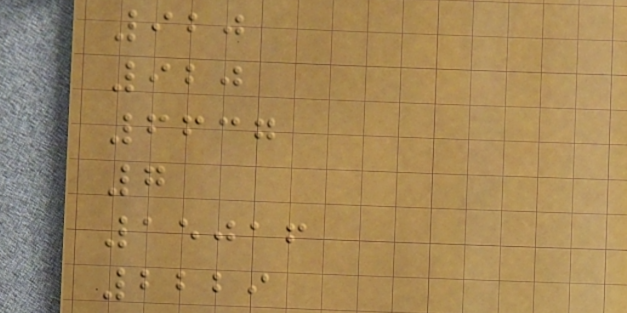920
920
6637
7
15016
2229
